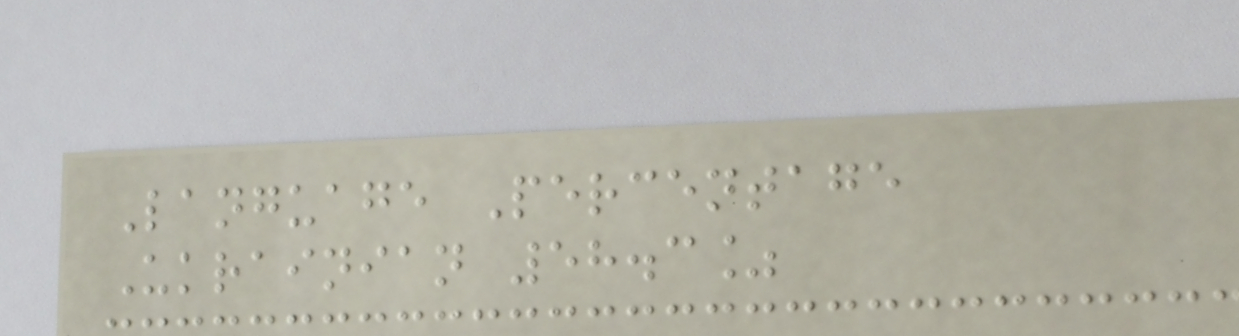Language Percentage
Ukrainian 58.3%
